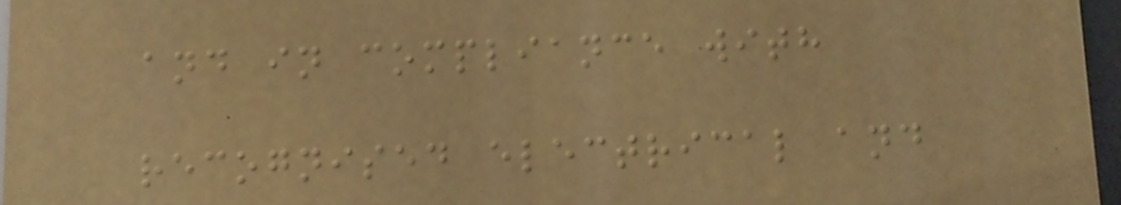and in compliance with
recognised electrical and
